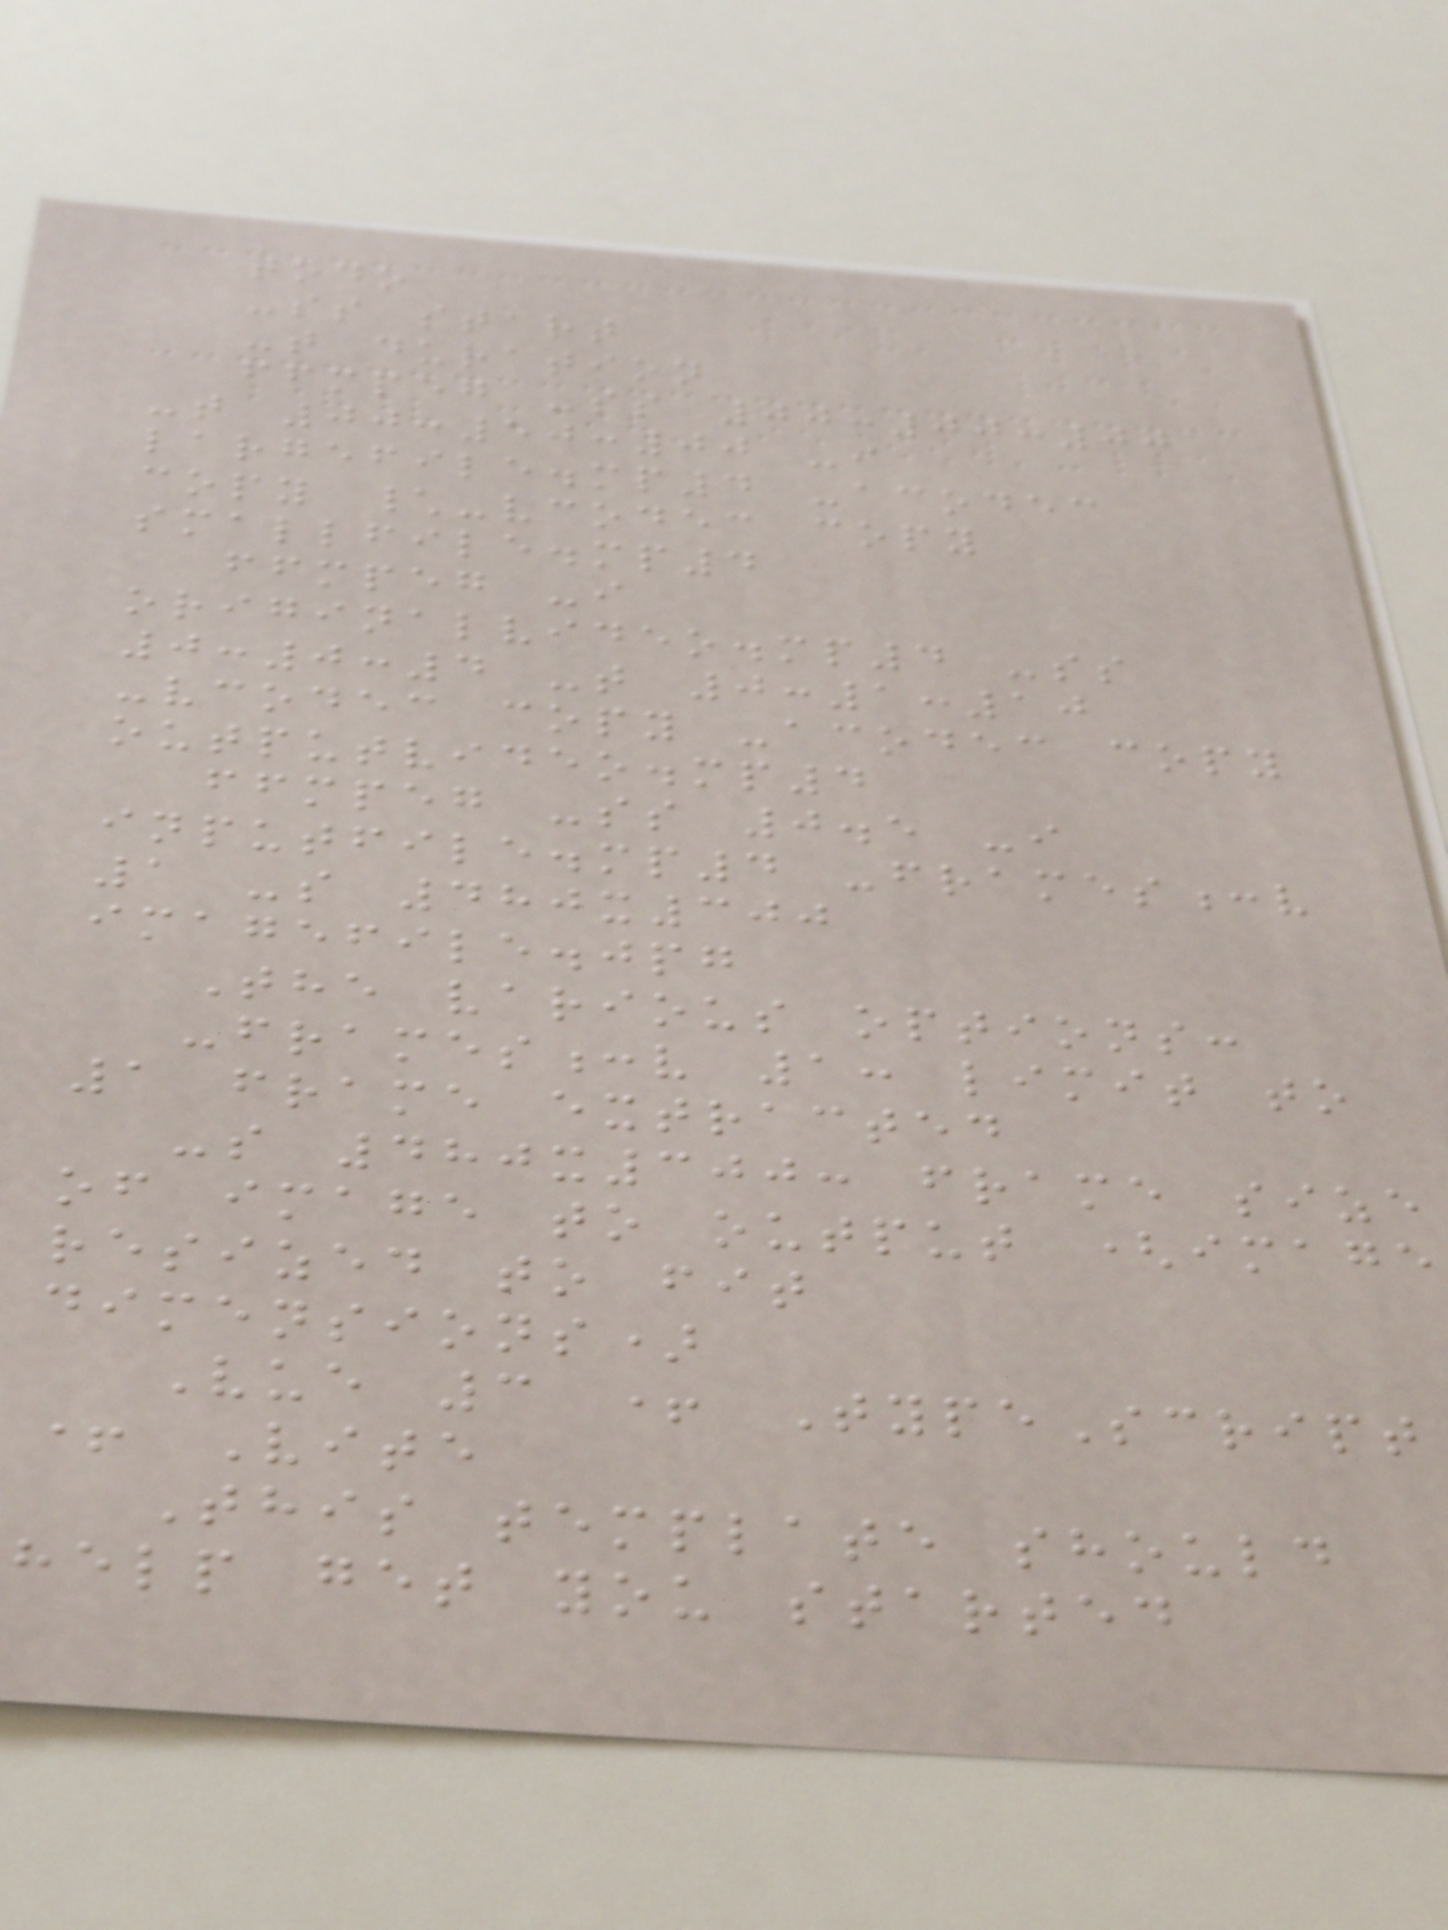todo
-ss start
-t duration
ffmpeg -ss 00:00:00
-t 00:50:00 -i
largefile.mp4 -acodec
copy \-vcodec copy
smallfile.mp4
ffmpeg -i
originalvideo.mp4 -ss
0:0:4 -t 0:1:10
-vcodec copy -acodec copy
outputvideo.mp4
ffmpeg -ss 0.5 -i
inputfile.mp4 -frames:v
1 -s 480x300
imagefile.jpg
The various options:
-frames:v 1: limit to
1 frame extracted
-s 480x300: frame size
of image to output (image
resized to fit
dimensions)
Vue 3 + TypeScript
+ Vite
This template should
help get you started
